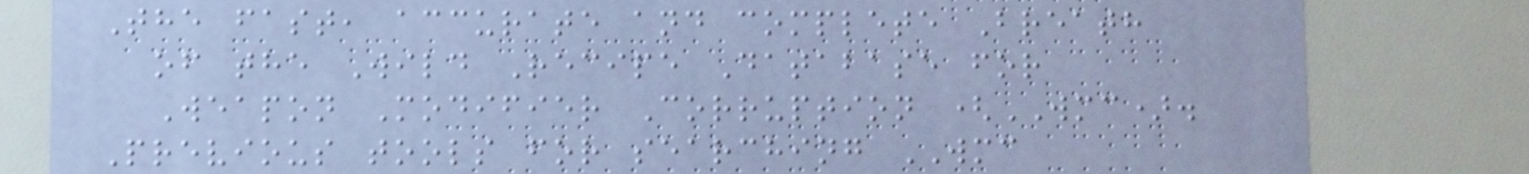The fast, accurate and complete Breath
of the Wild Recipe Database for
Weapon Modifier Corruption (WMC).
Previous tools for searching WMC
